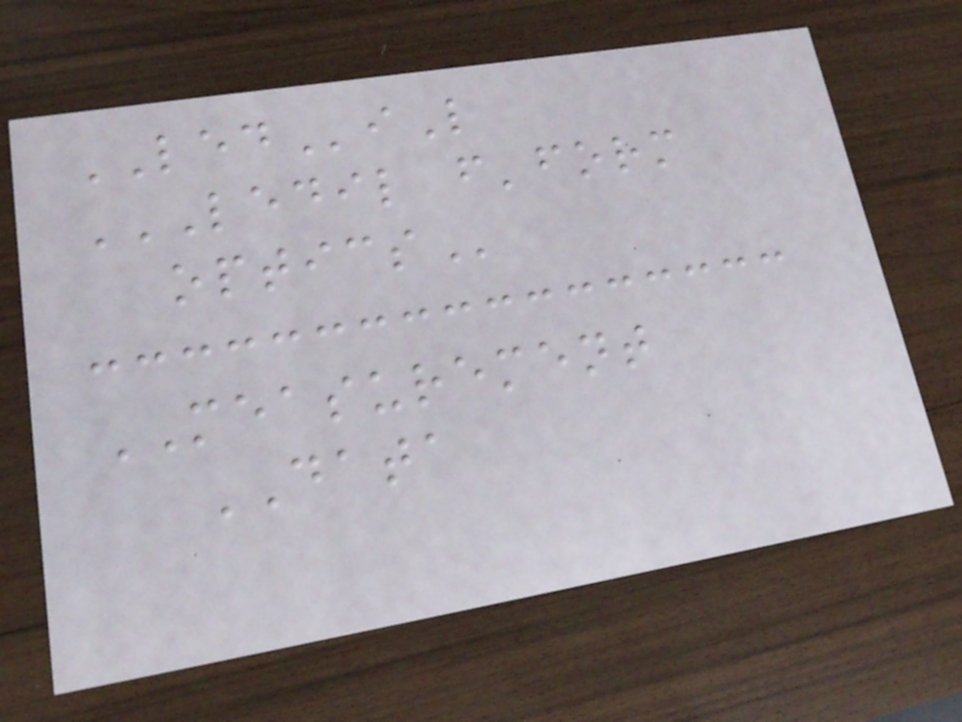LEDiL
LEDIL F'FORM
OPTICS
MEASUREMENT
DATA
